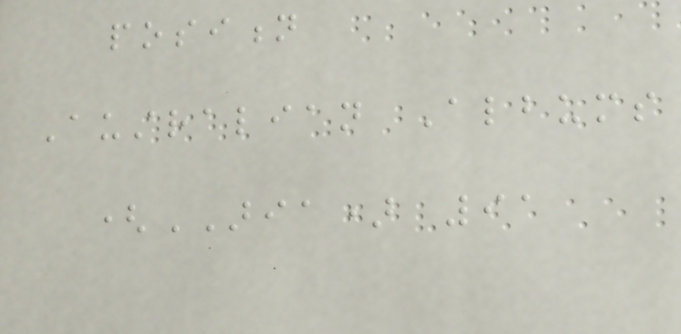position
Australian Albums
(ARIA) 91
